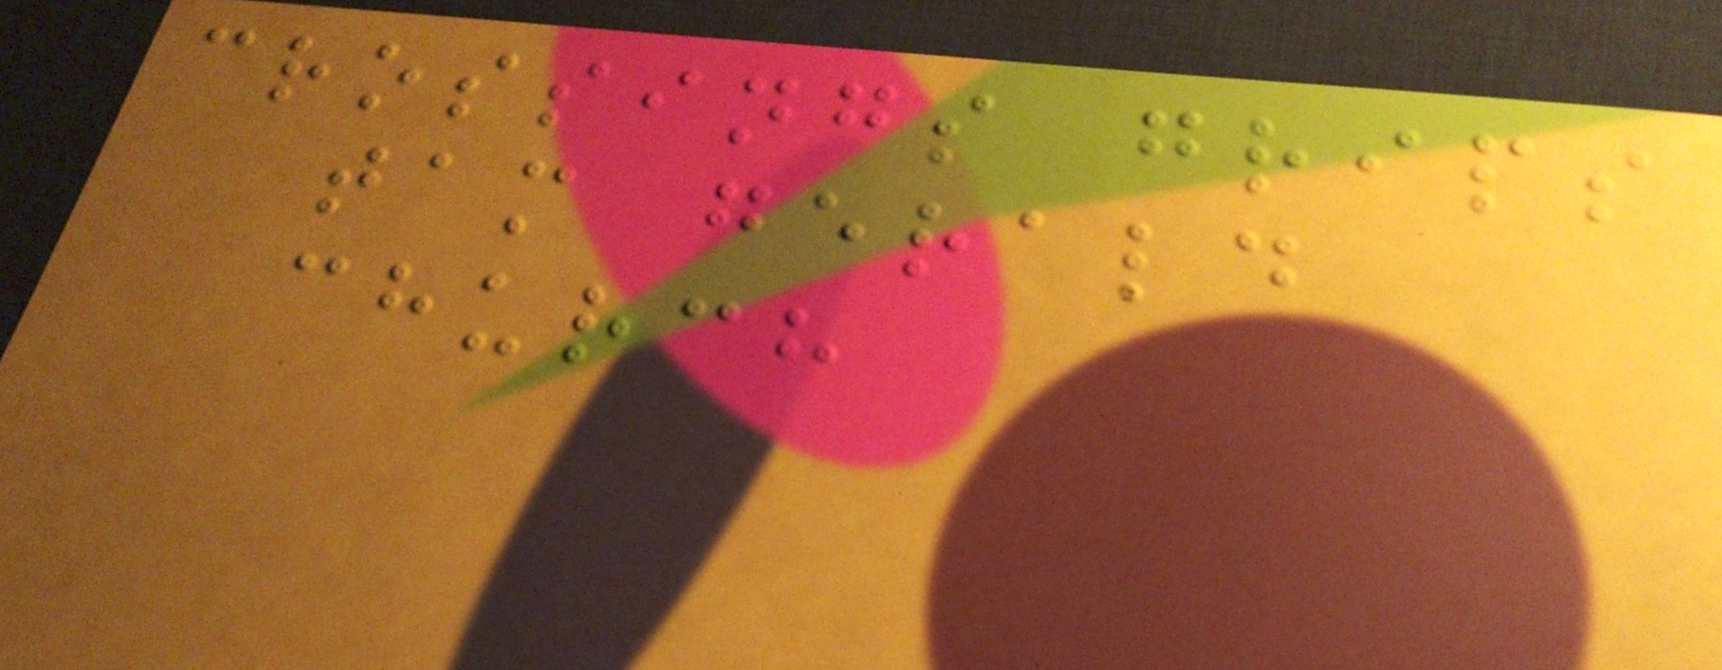crossings grips
tam gerald
church
